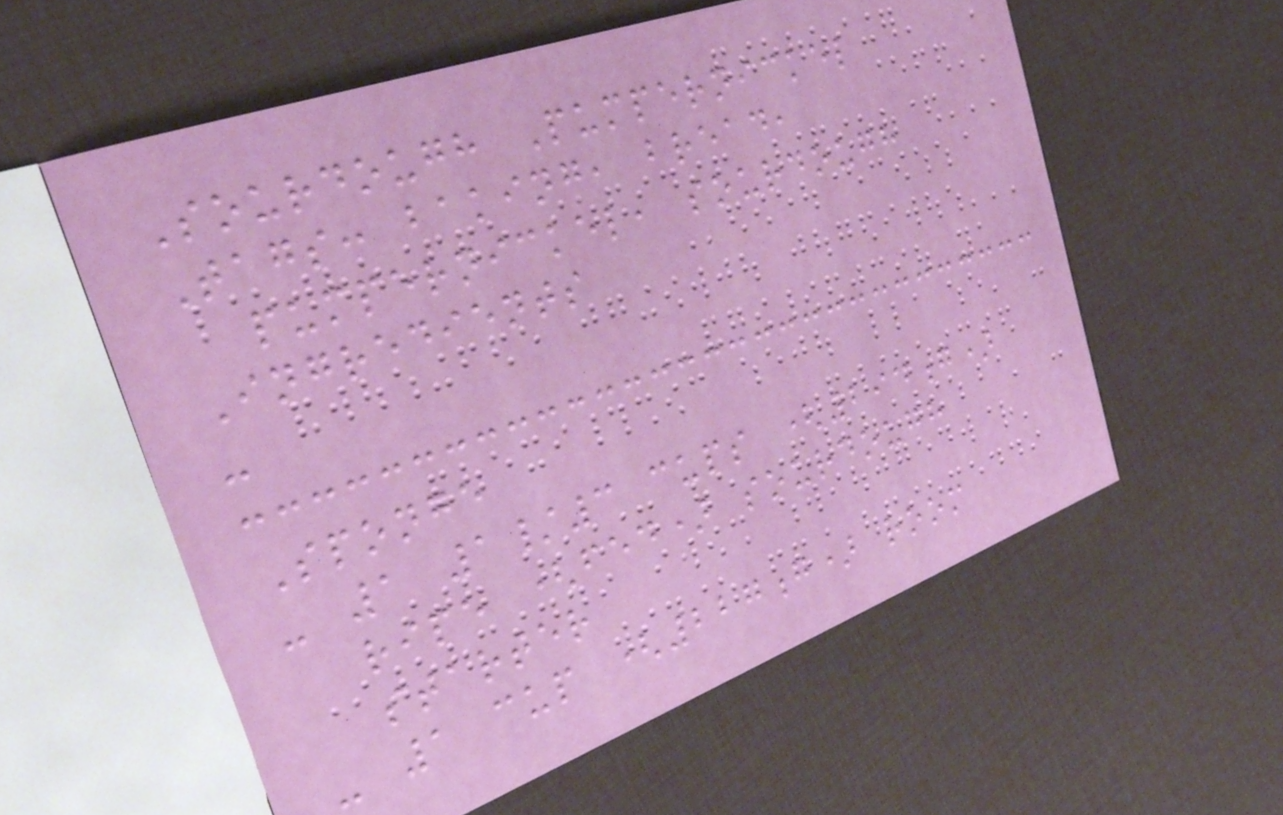Sourdough Pumpernickel
Tags: baking, bread,
pumpernickel, sourdough
Ingredients
-
Sponge
- 1 1/3 cups (294g)
ripe (fed) sourdough
starter
- 1 cup (227g) room
